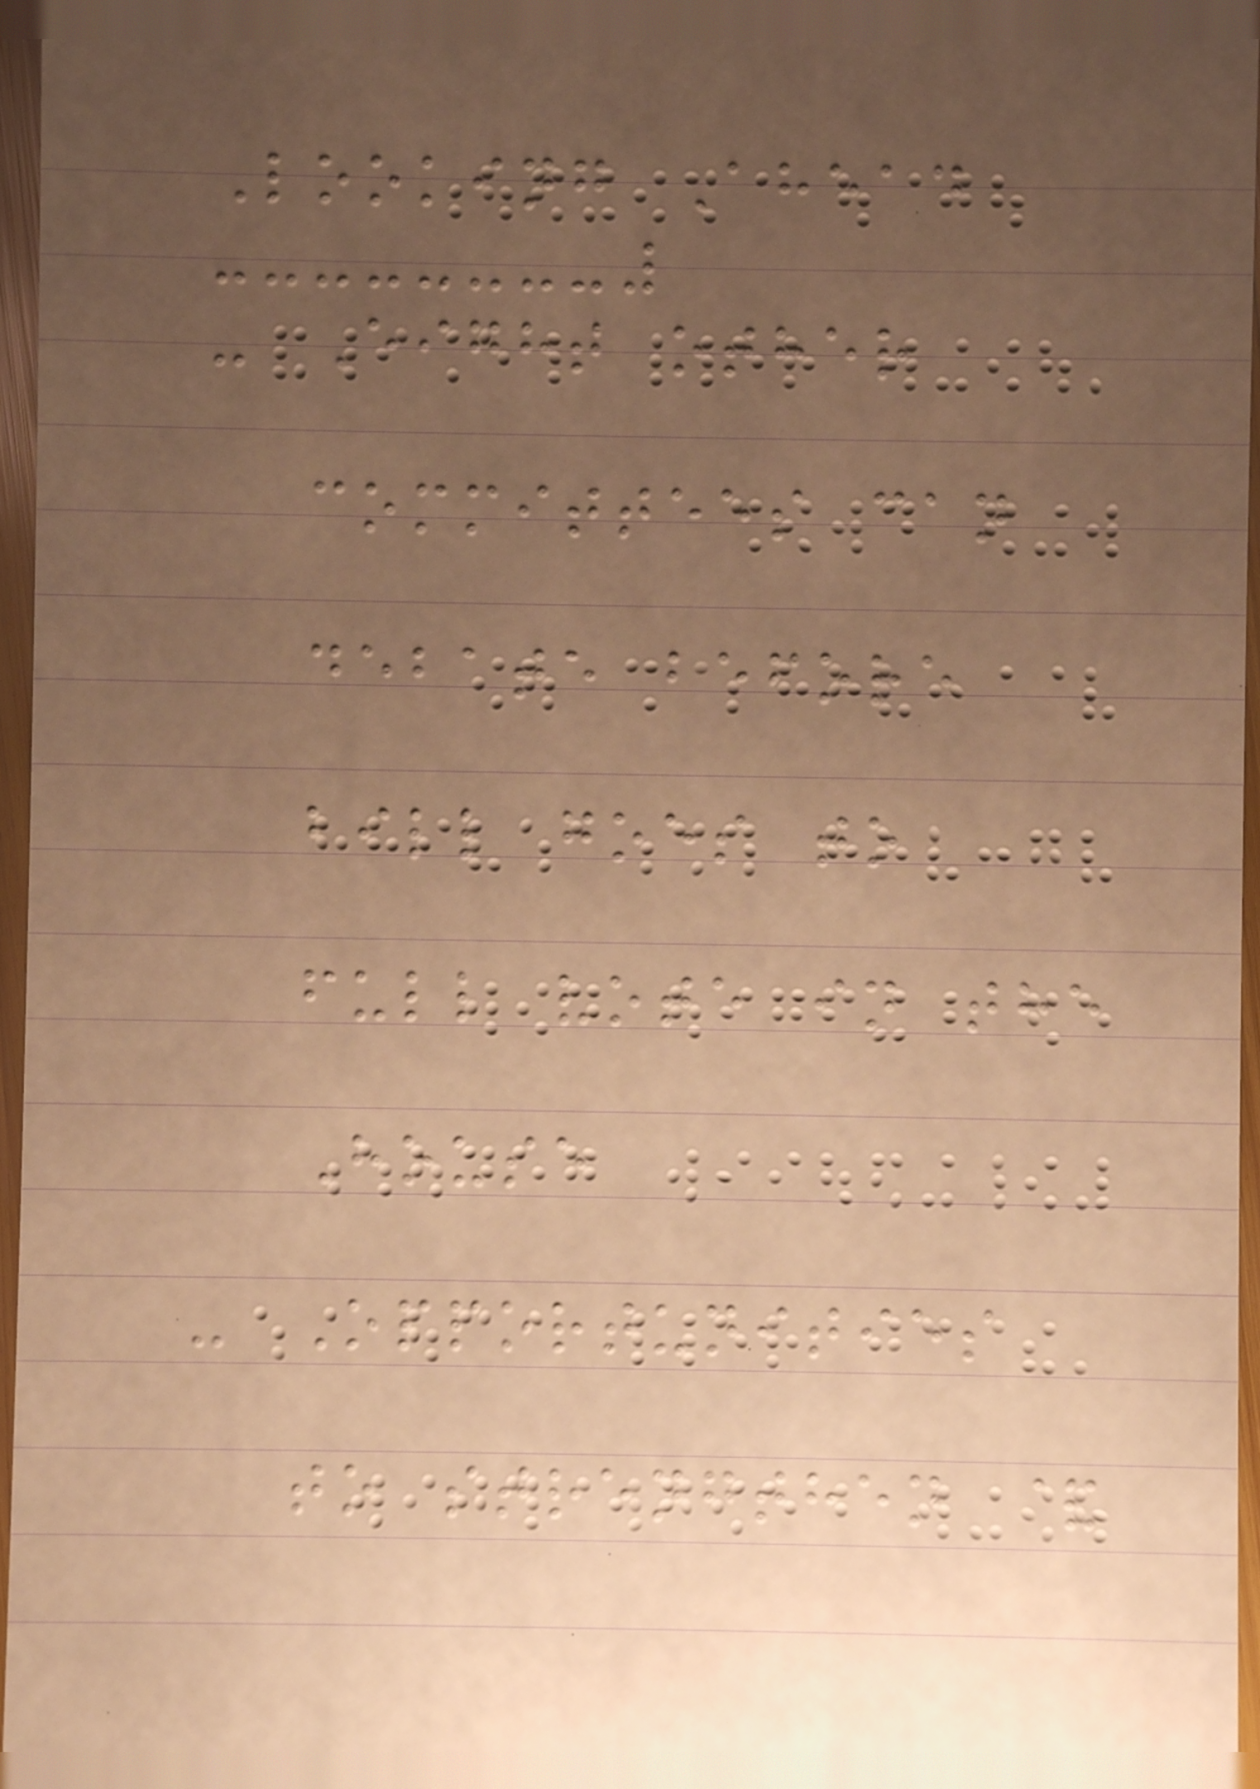Looking Ahead
- Eight other
committees can
debate before
bill goes to
full vote in the
House
- Opportunities
to strengthen &
